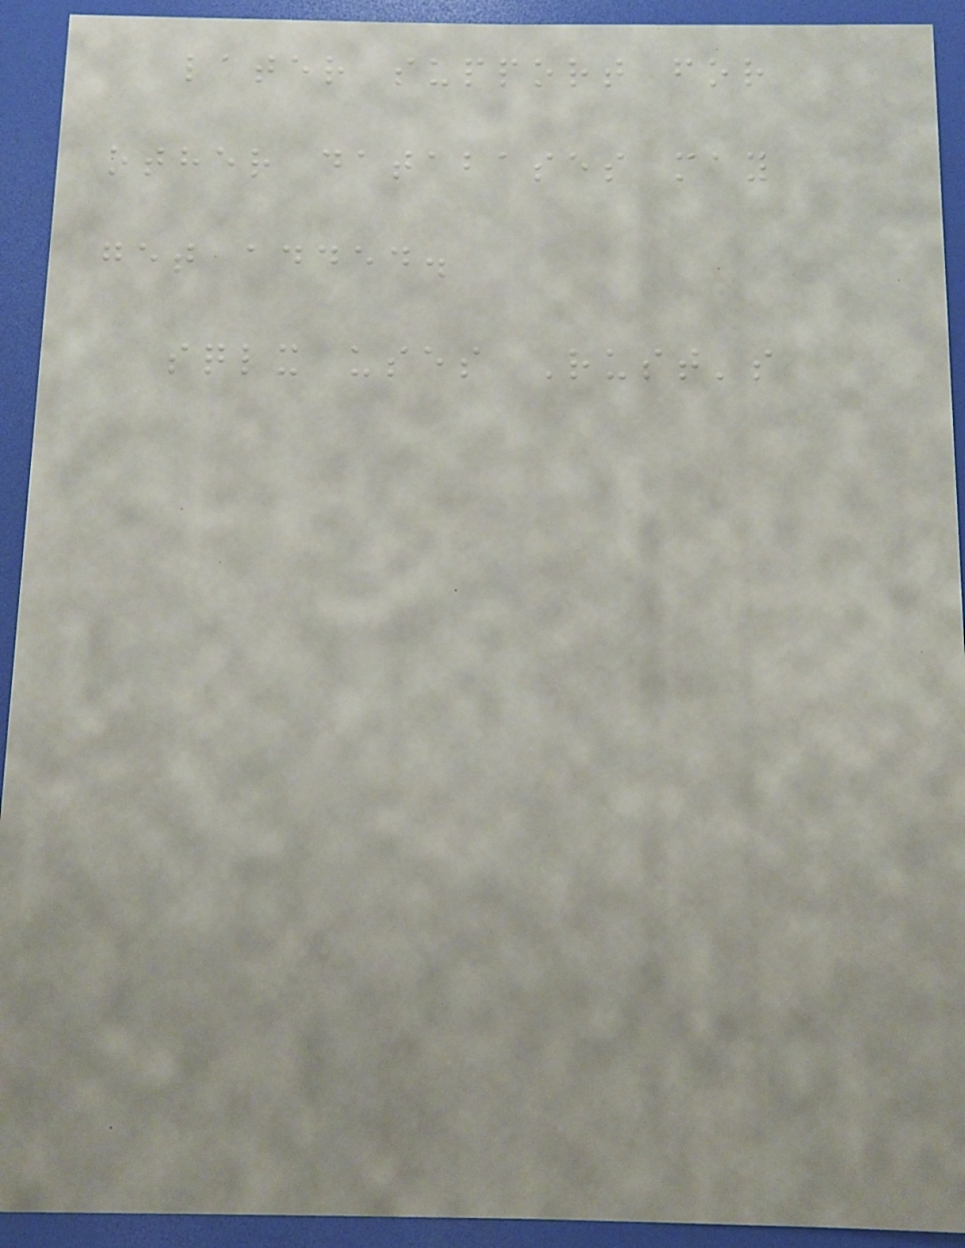later support for
other databases may
get added.
sqlx uses Rust's
